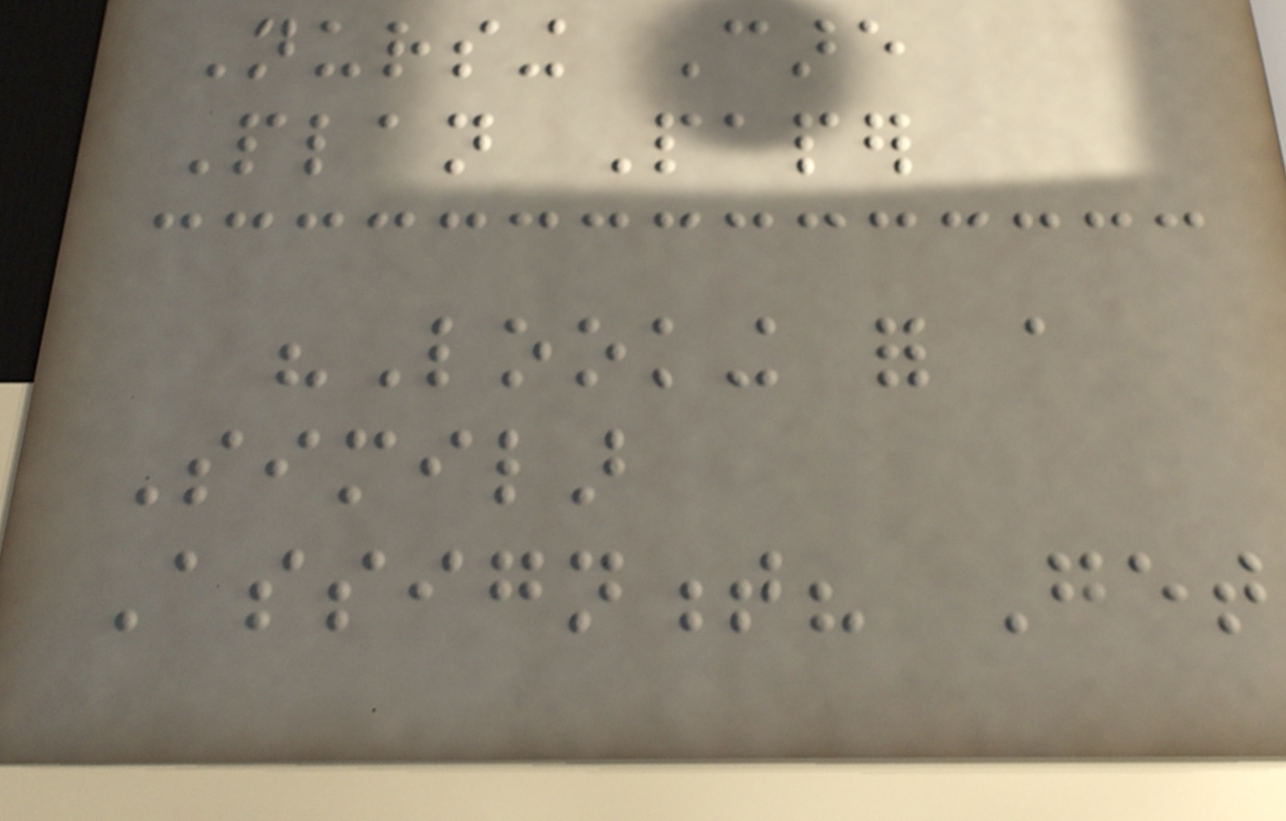Nursing Care
Plan Paper
"Looking for a
Similar
Assignment? Get
